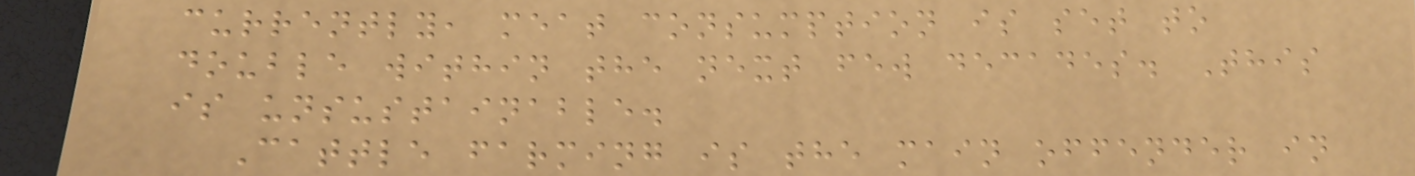currently, meat consumption is set to
double within the next few decades. This
is unsustainable.
Cattle farming is the main offender in
